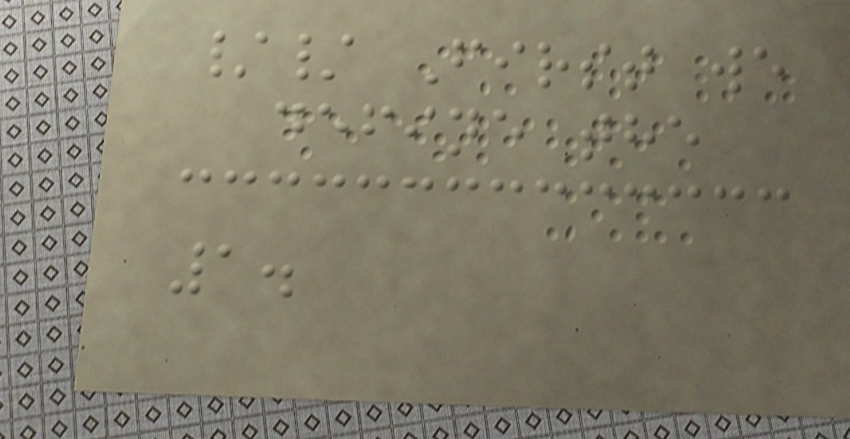// First we
define the
1.
